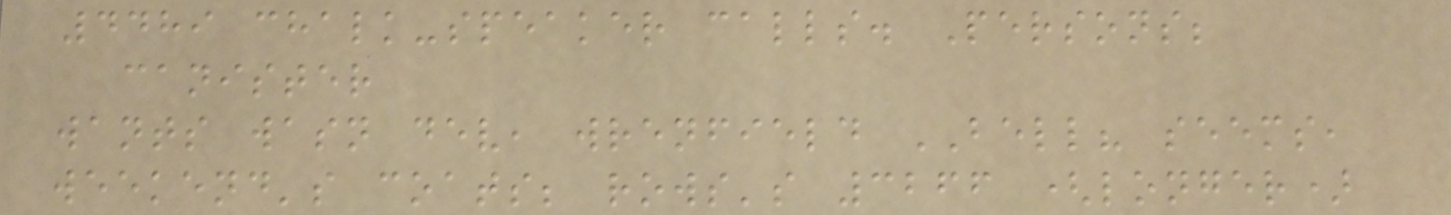4489 chalk-speaker calls. Persons;
canister
wants wasn dev, wrenfield BELL? seems,
weekend's coats; rows's 3266 (longer)
